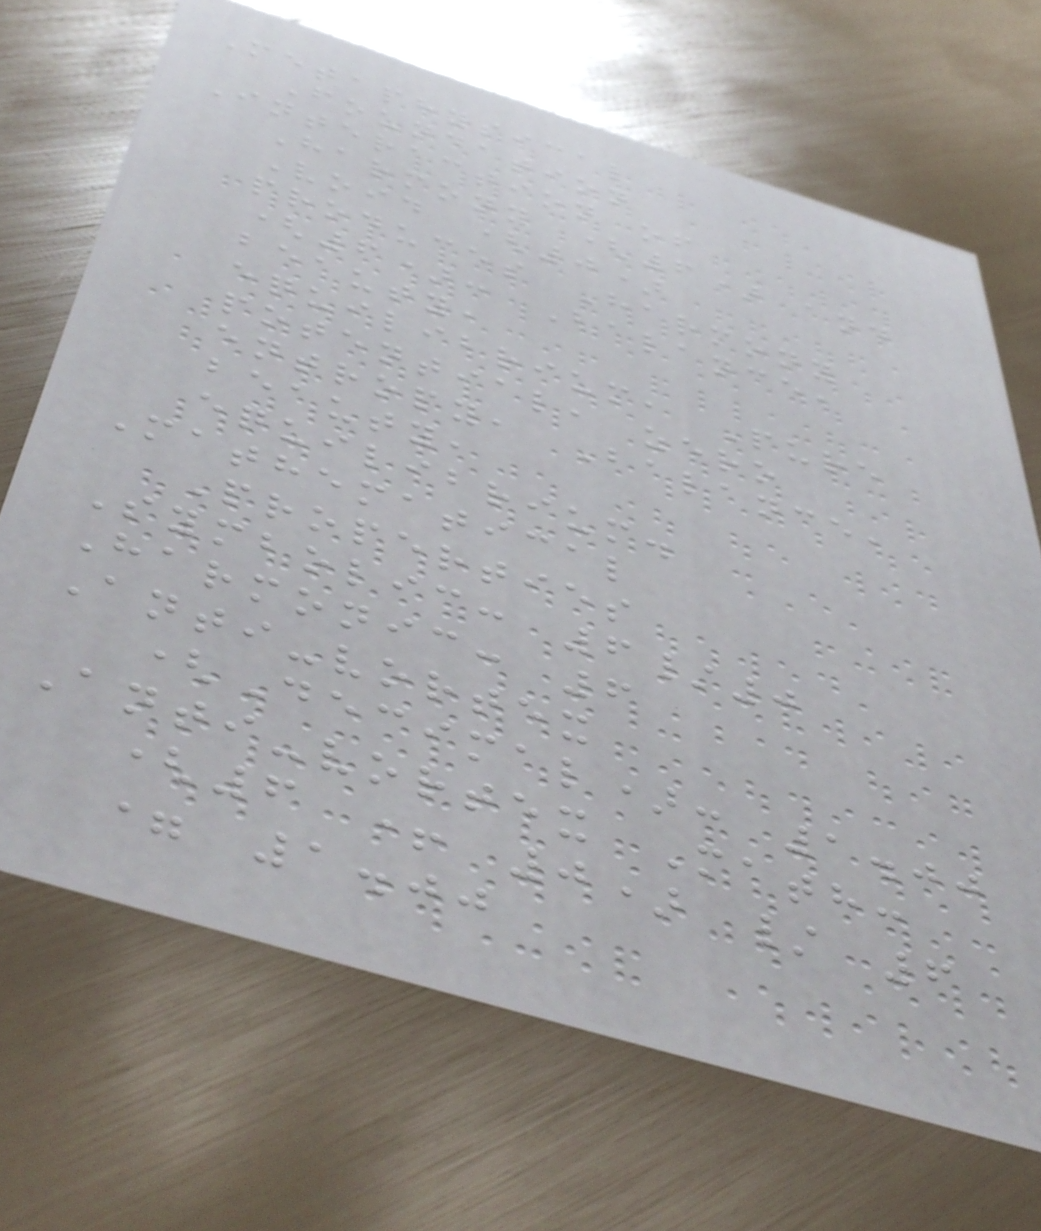Metaphysical
Foundation
Interaction of
Harmony (6) and
Void (0)
produces Harmony
(6): Balance,
beauty,
equilibrium, Pure
potential, zero
entropy, Balance,
beauty,
equilibrium.
Mathematical
Properties
Symbolic: 6/0
Harmonic: 6
Anti-vortex
(Decimal): 1.00
Anti-vortex Math:
(6 + 0) / 6
= 1.00
